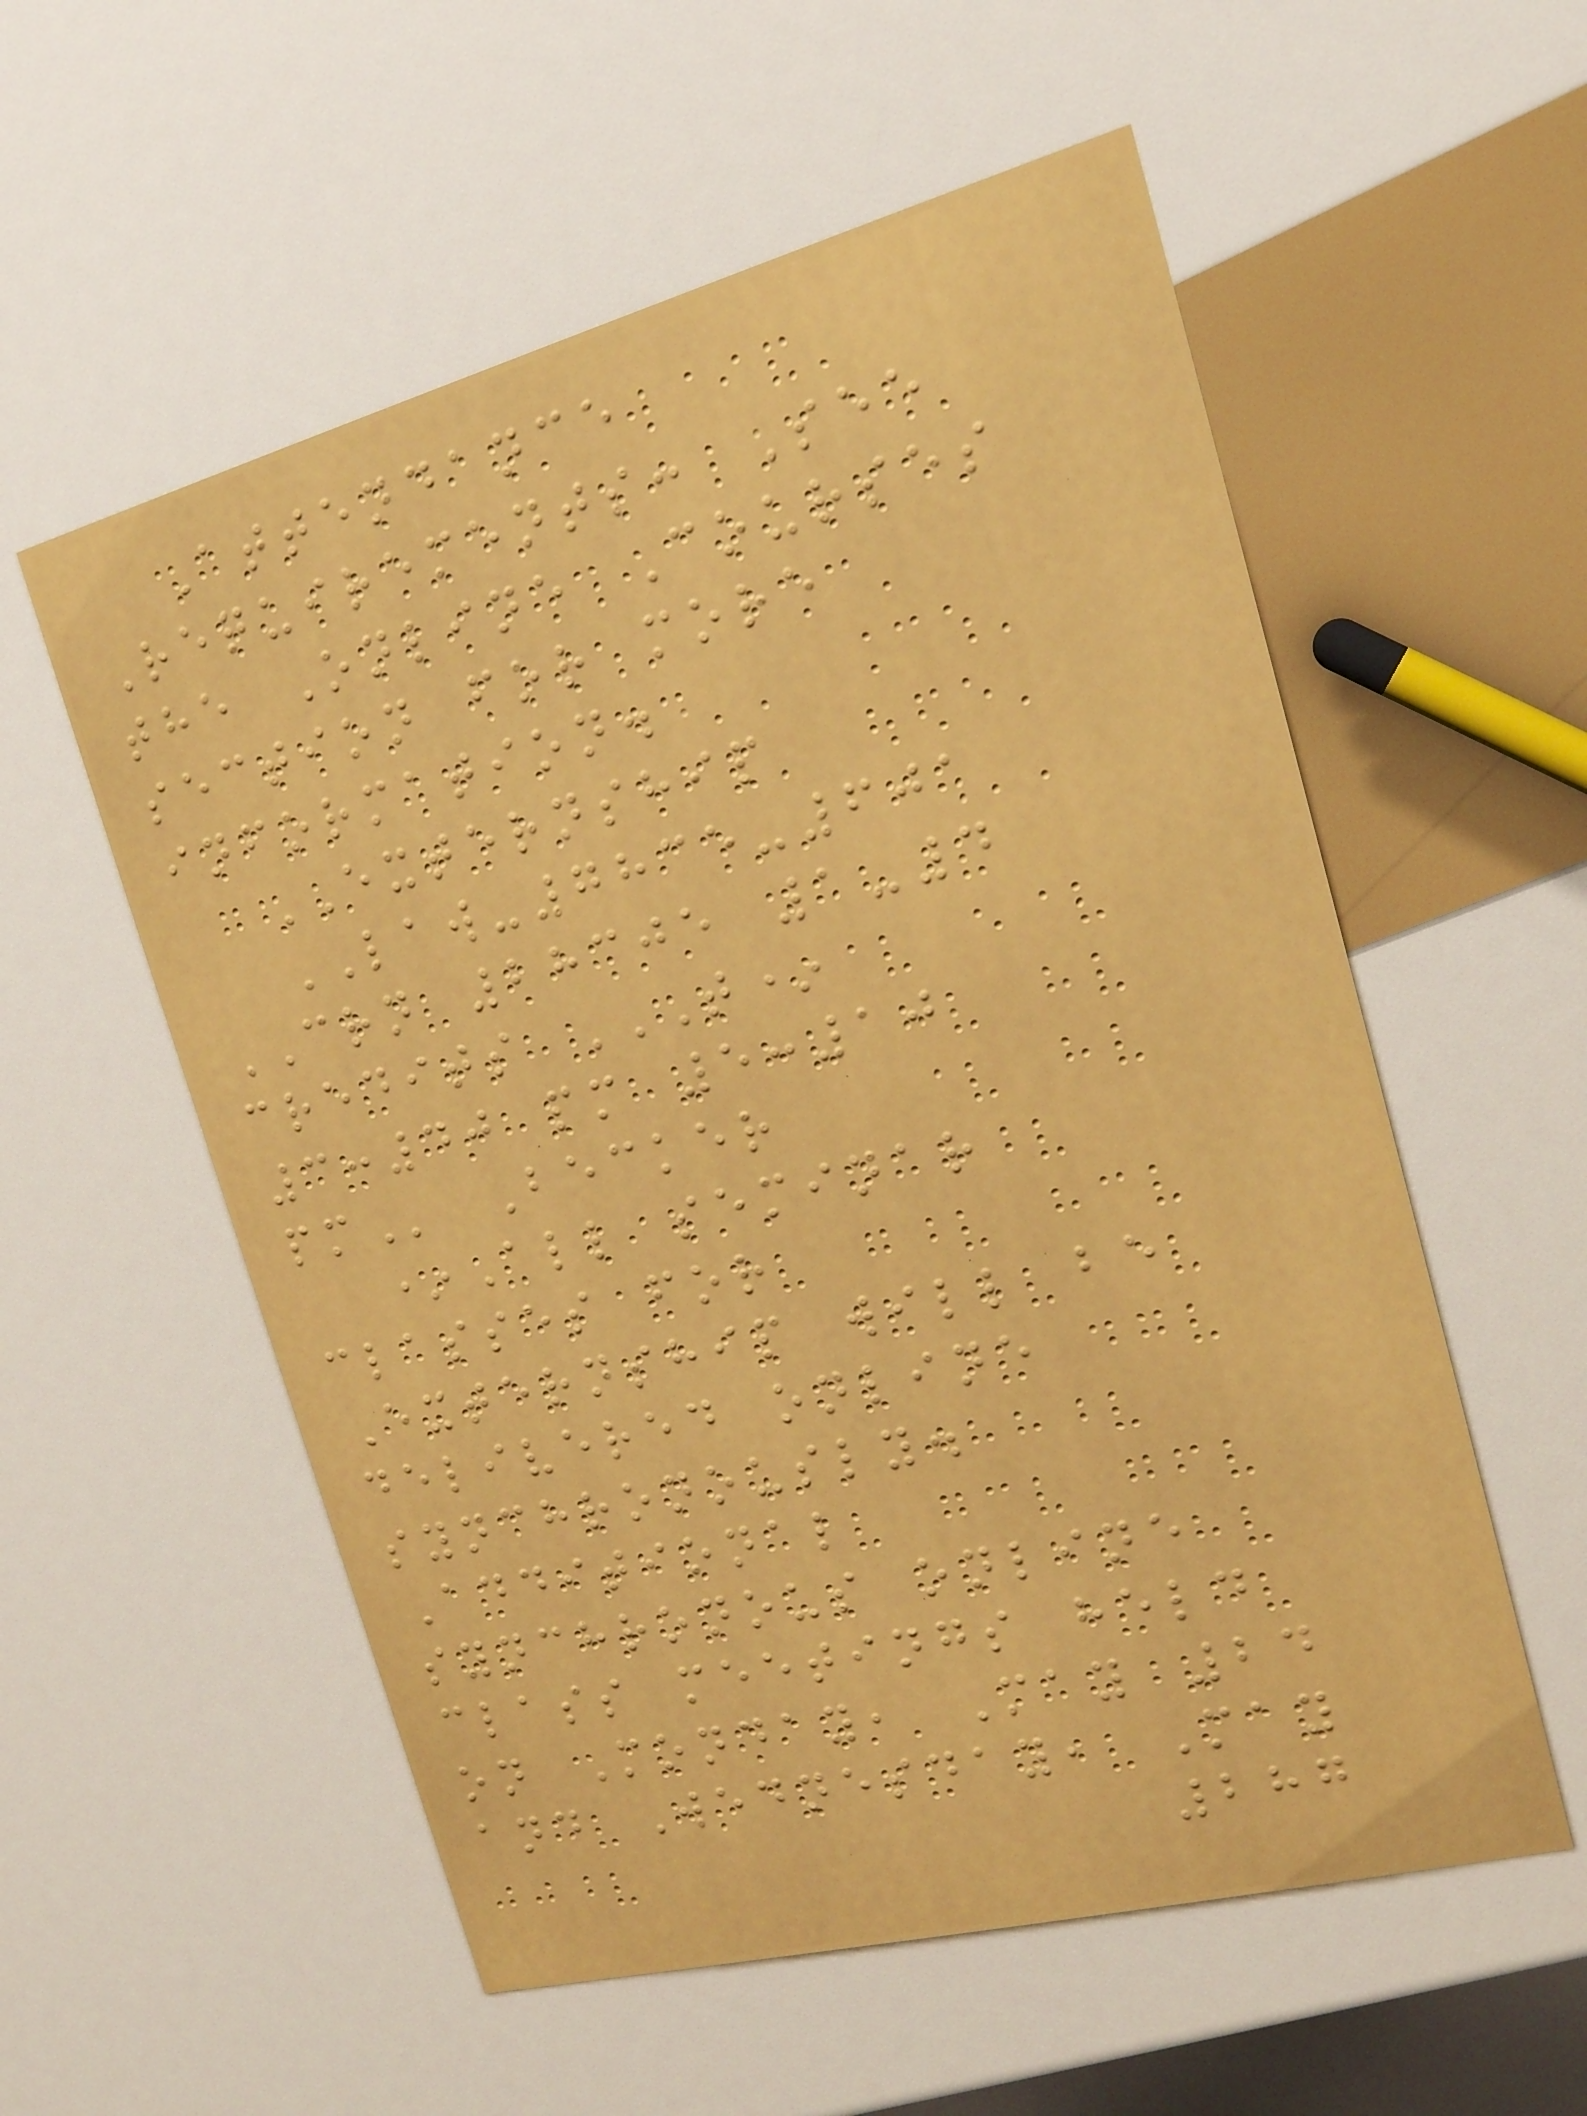Attendance
Requirements: See
the Online Courses
section for more
information.
EXTERNSHIP
LAW-7835-601
CRN 28305 1-4
credits T*
3:40 PM 5:10
PM Becker
*All seminar
classes for
Externship will be
delivered online
synchronously.
Additional
synchronous online
class meetings held
on Monday, May 24
and Wednesday, May
287
